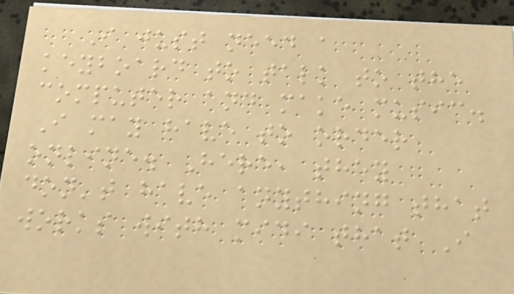I just need a
keyboard to talk to the
computer and make music.
I may have to order
online. Here, they
don't have anything that
works with midi that I
